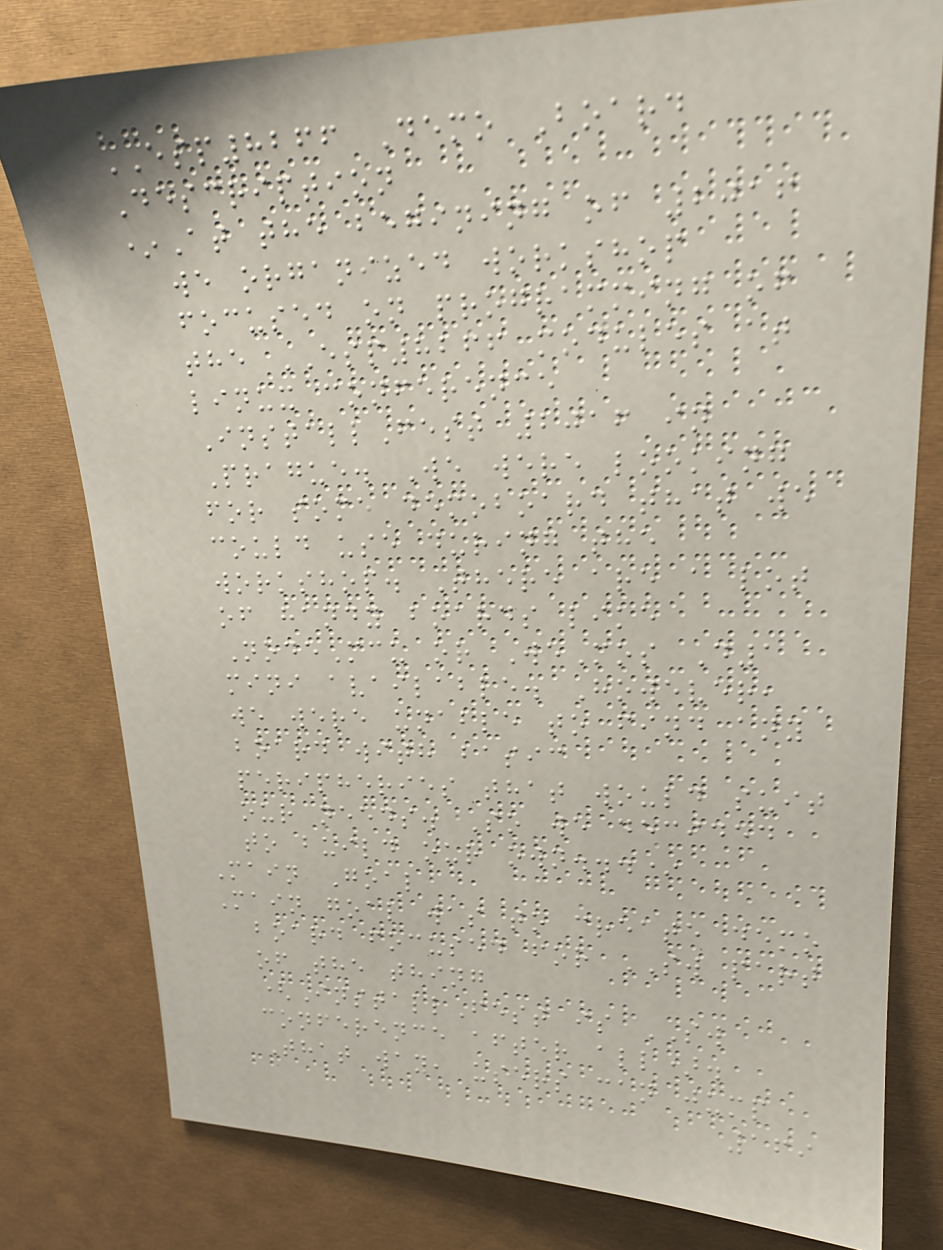ESP8266 Demo Board
Description
*At the begining of 2016
we organized workshop
focused on programming of
the ESP8266 modules at
linux conference
InstallFest 2016 in
Prague. We were looking
for some demoboard that we
could use during the
workshop. There are a lot
of handy boards like
NodeMcu or WeMos D1
mini available. However,
we were unable to find any
board with basic
peripheries that would suit
our needs. So we decided
to build our own...*
Main Goal
Main goal was to create demo
board focused for SW part
of the thing
(InstallFest is SW
conference after all).
That way, users can jump
169
